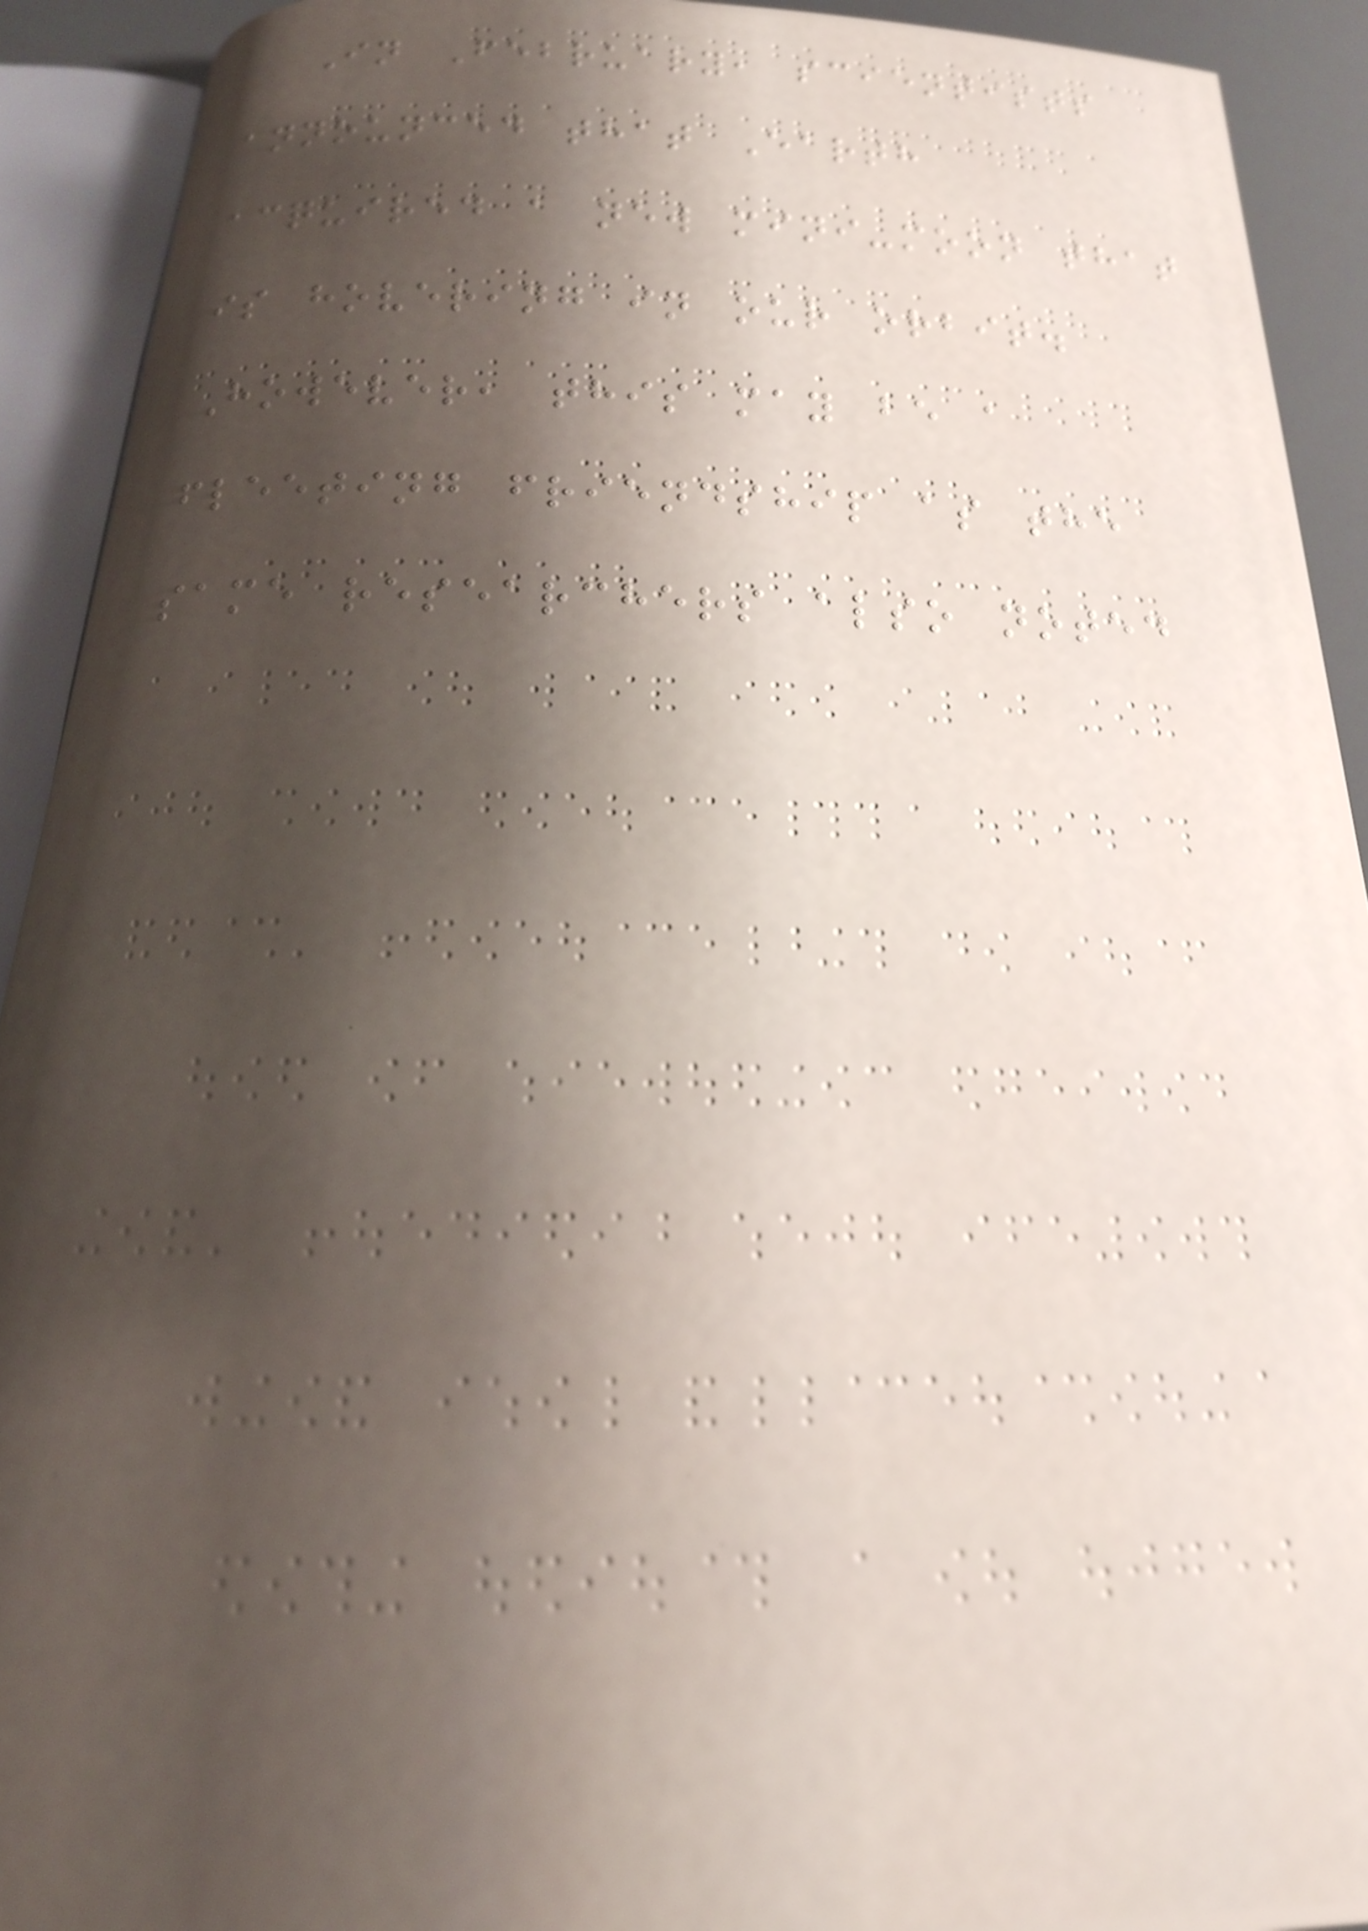In February, scientists
announced that Earth
acquired a new mini-moon that
is hovering in our orbit.
However, this may be a
fleeting friendship as the
same researchers also noted
